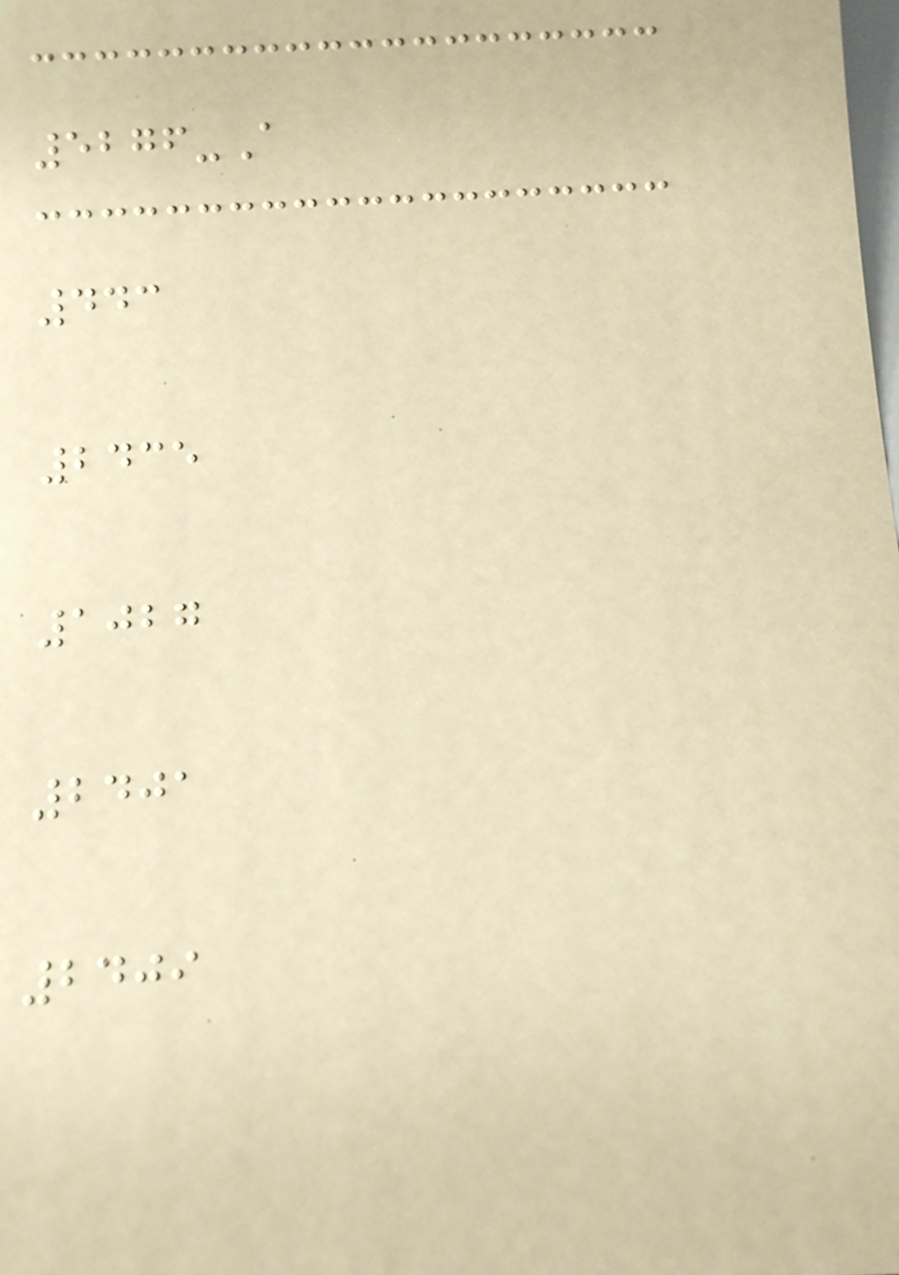5276-A
443
2435
1027
2401
2409
